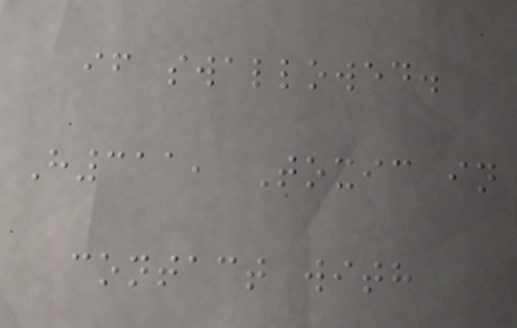if swallowed.
H311, Toxic in
contact with
